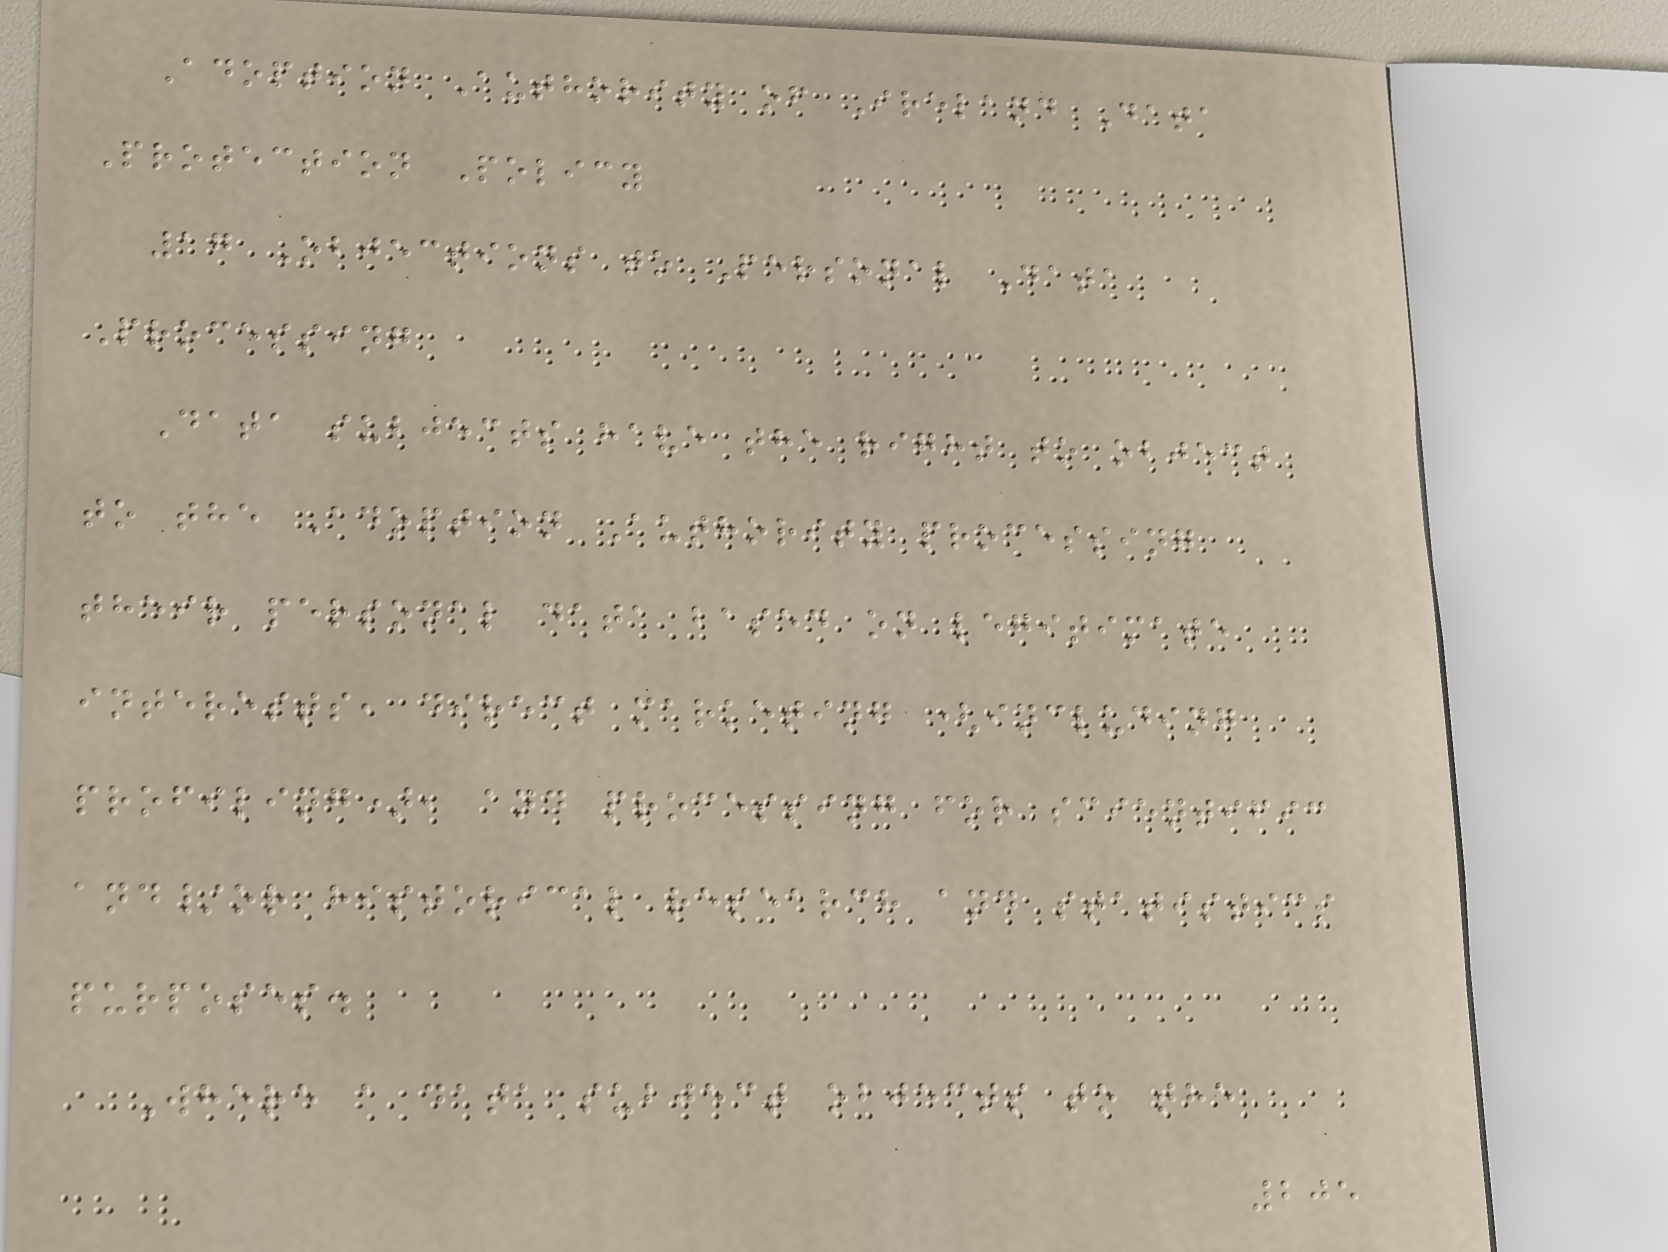Adoption Authority of Ireland Data
Protection Policy
17 Objections to Personal Data
Processing
Data subjects have the right to object
to the Adoption Authority processing
their personal data based on legitimate
interests, direct marketing (including
profiling), and processing for scientific
and/or historical research and statistics
purposes.
Where a data subject objects to the
205
